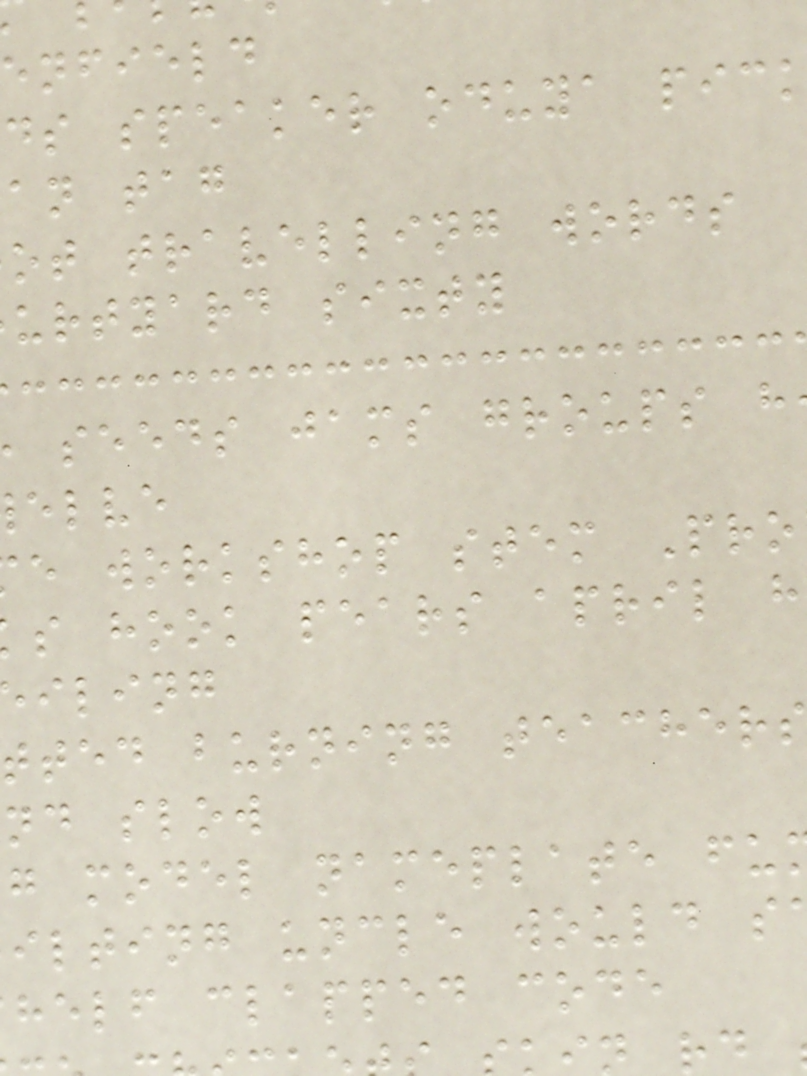enfield
ds speaker oduya pic
an tag
ot travelling words
urtyard sixty
seeds jams groups h
elve
e workshop stem Pro
s hook pears april h
iling
tted burning teacher
nd slow
g model nameplate fu
ilting uncle would s
helf clapped code
